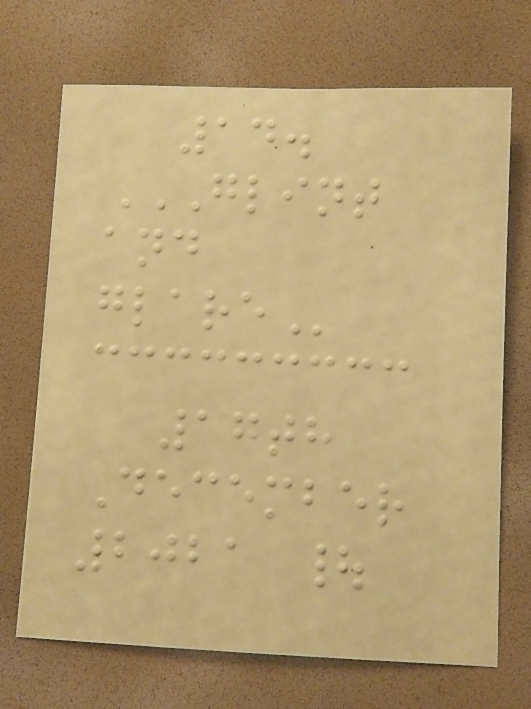14.
GLINT
AND
GLARE
17th
December
2021 |
